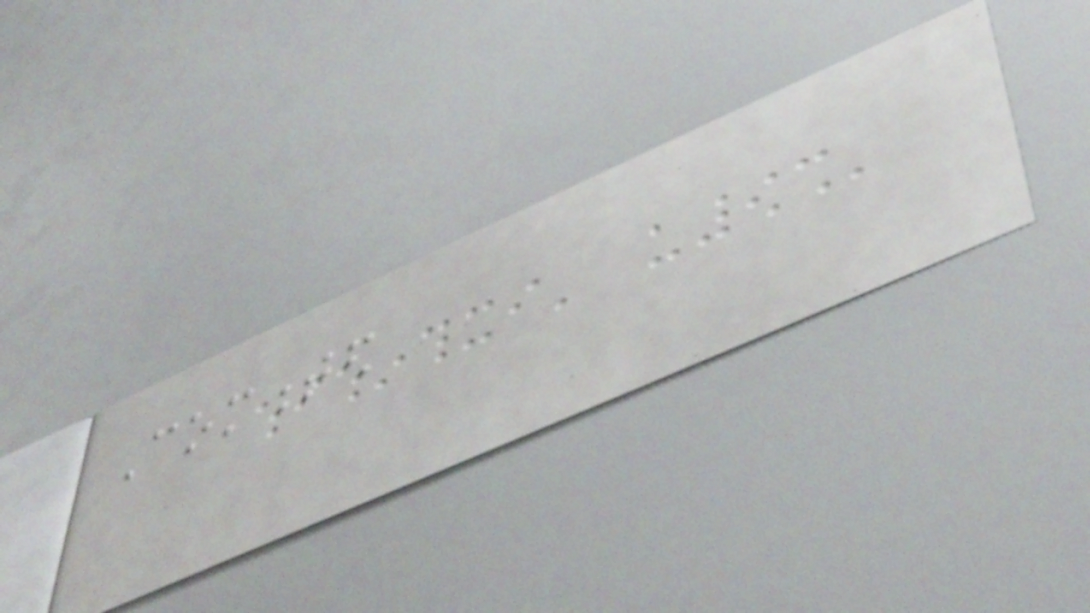Commented
